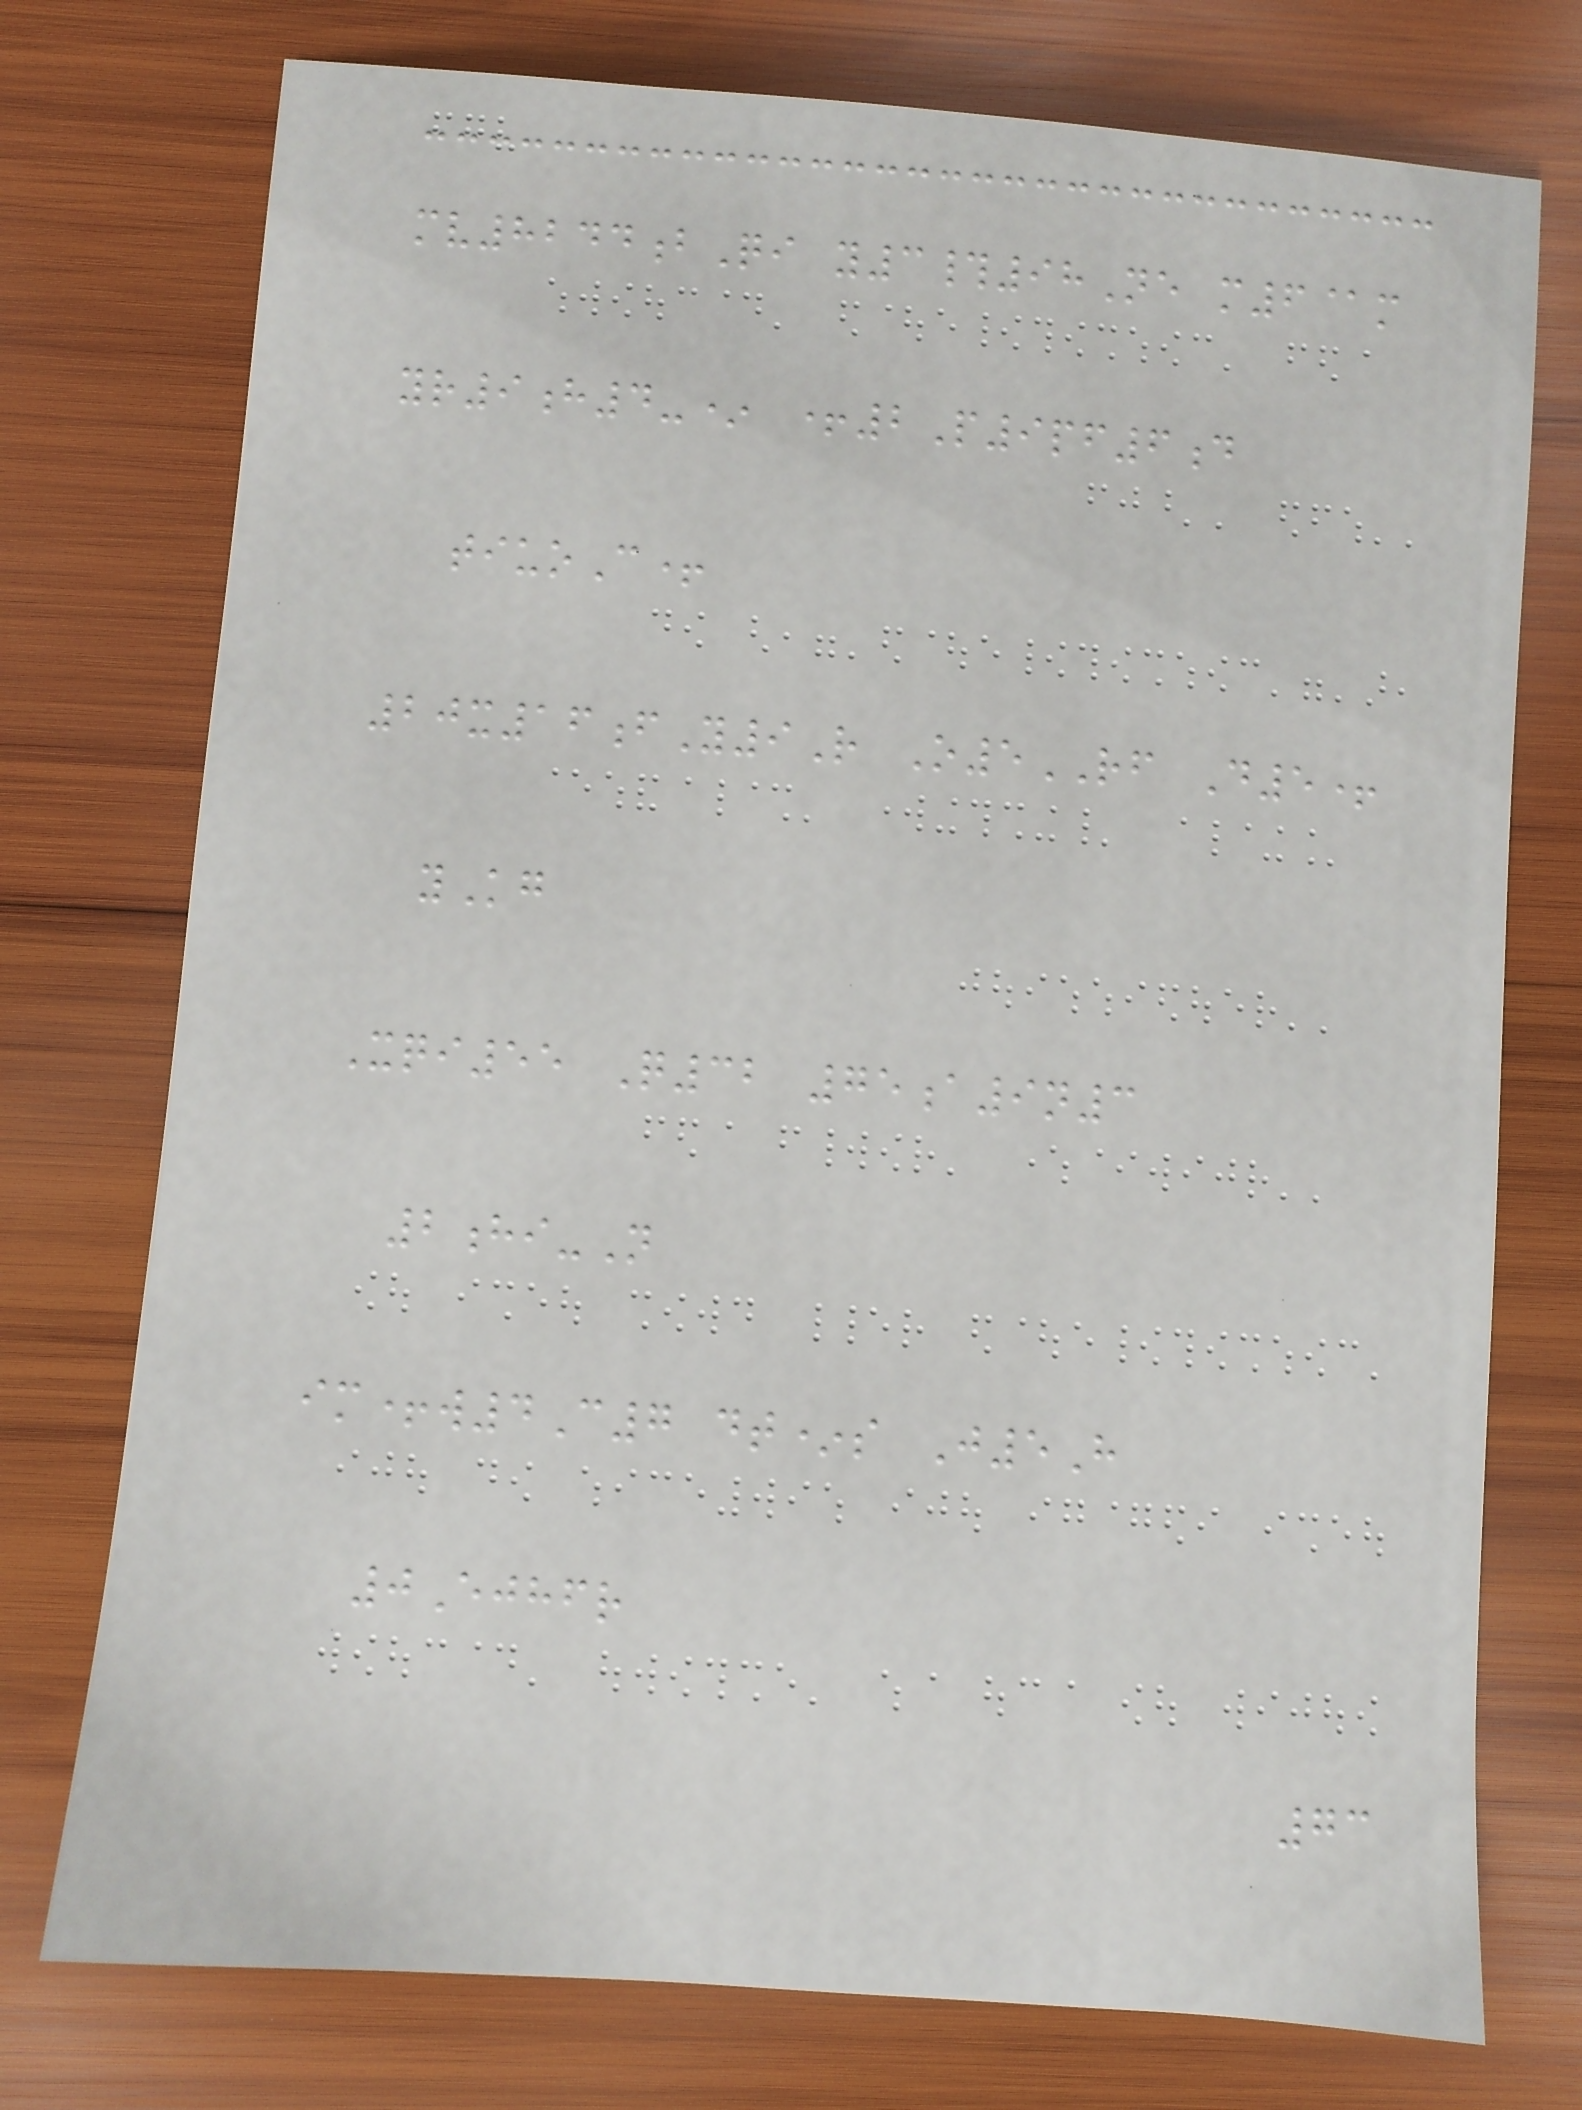mv8244bQi y3#98Ne m6@m
yr9h4-* +2P9pf6d
tiuoC+
20x16fY9R O5RF D5+
yKg
Xqi55 Q32 75a9n3
2hi-N
im+w4C7 dt*s J5H
0Ejhfr
73
